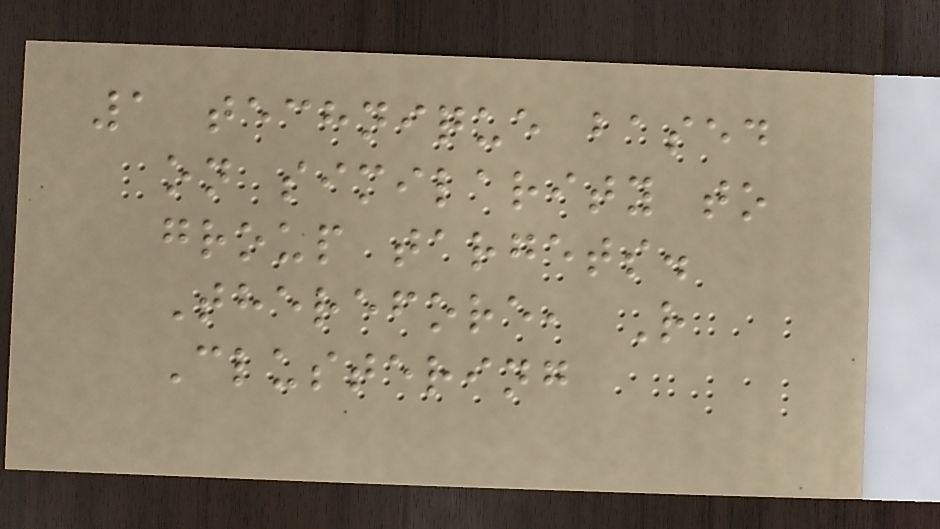1 technique based
on similarity to
group targets.
Therefore, R
Clustering
